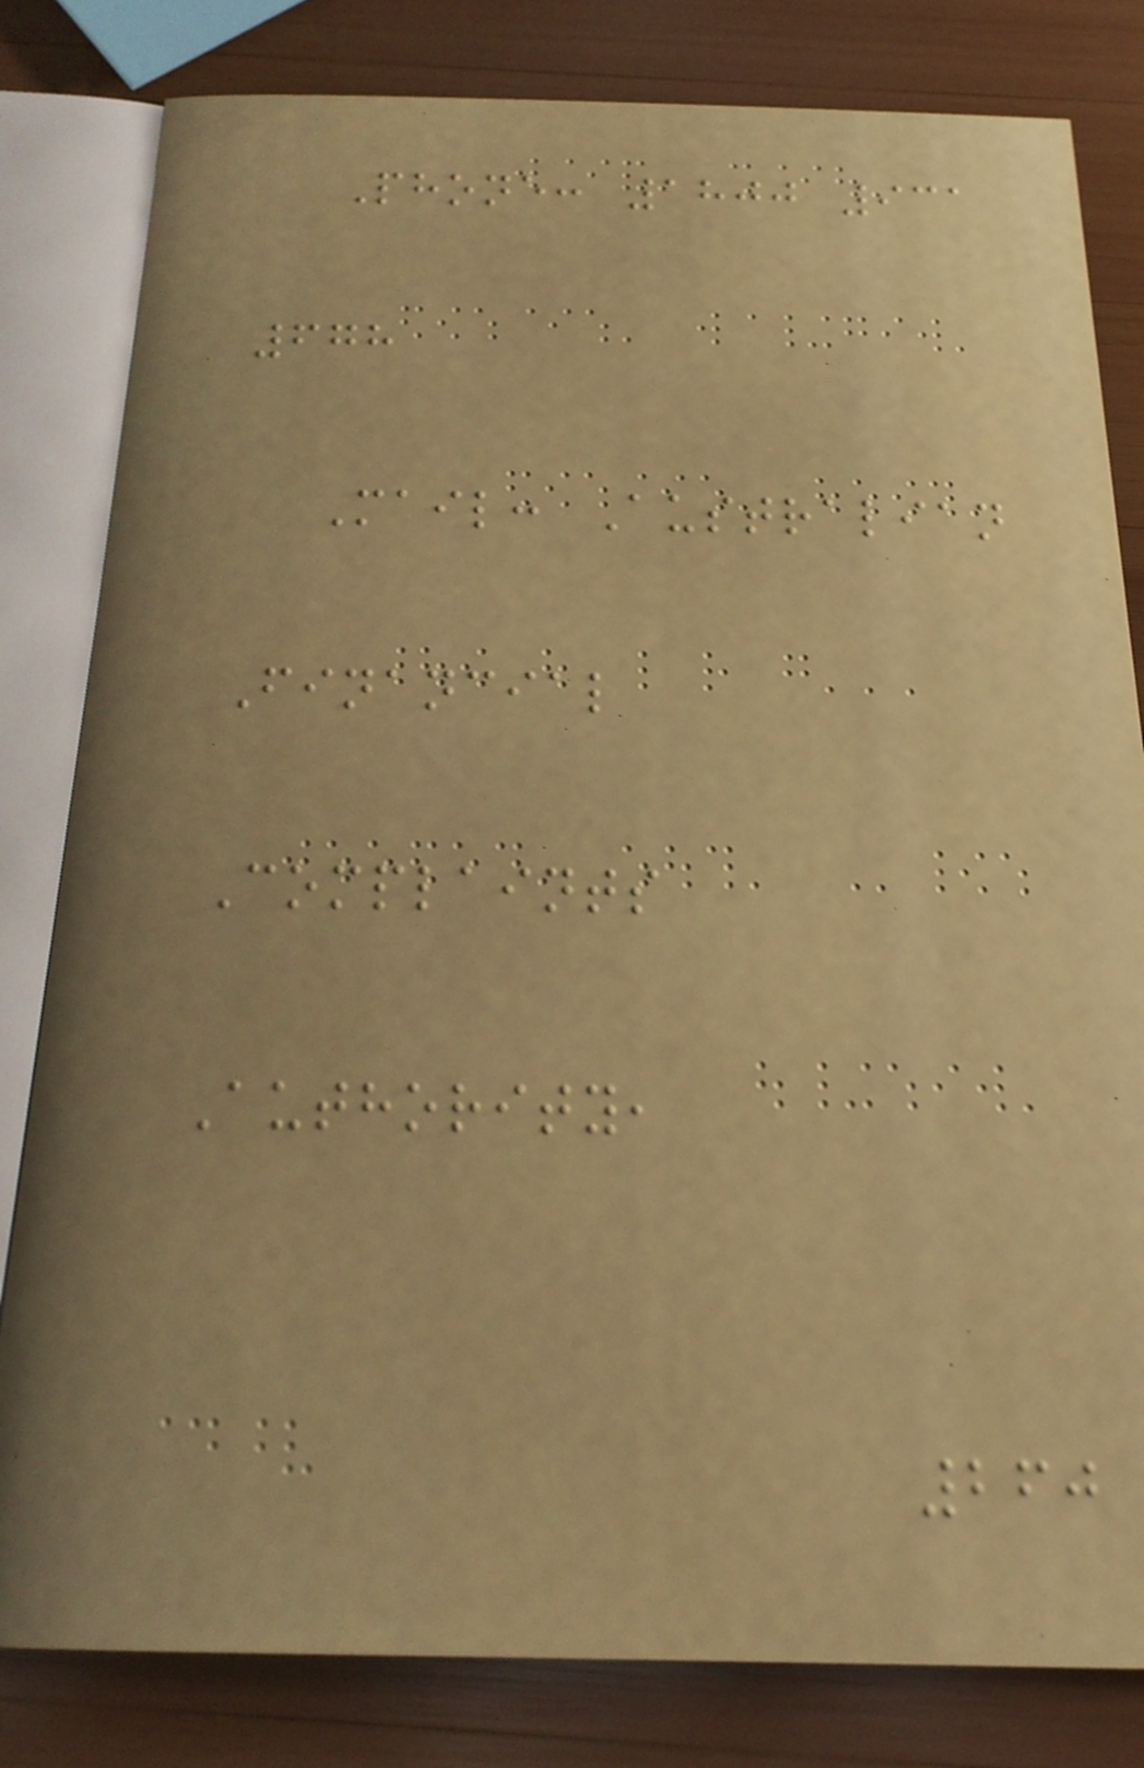Phone: 1800 931
678
Mail: Australian
Financial
Complaints
Authority,
260
